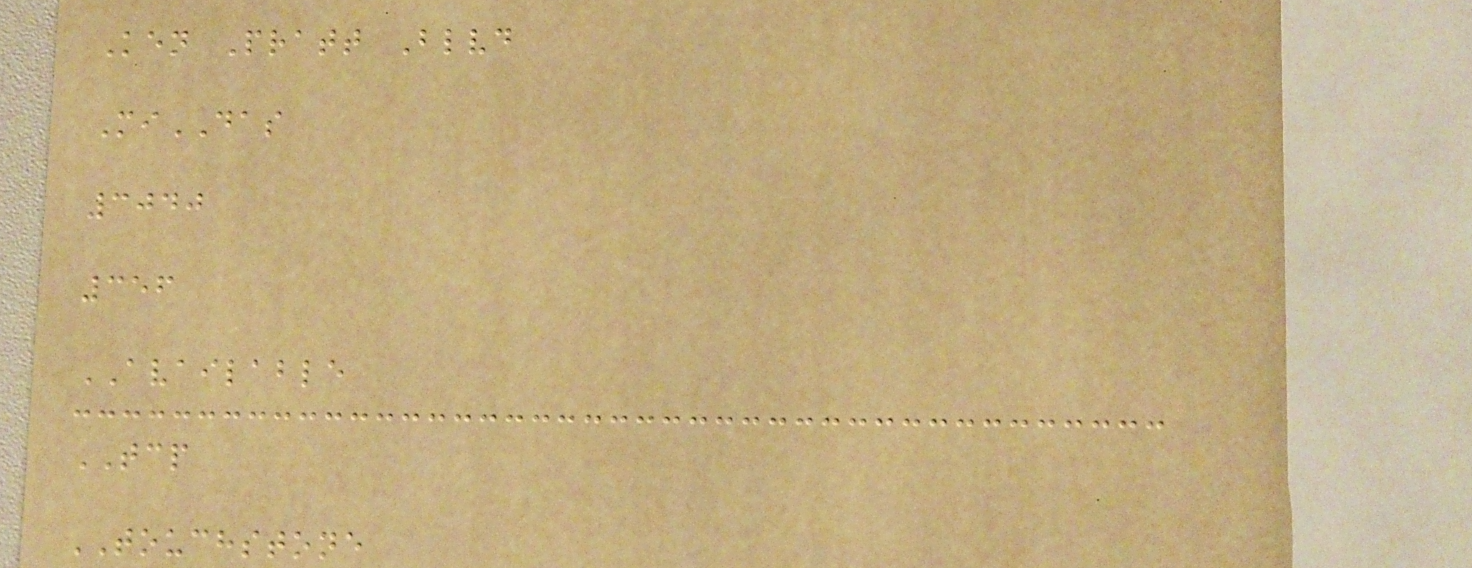Ken Pratt Blvd
MiDAS
3040
356
AVAILABLE
TCP
TOUCHSTONE
